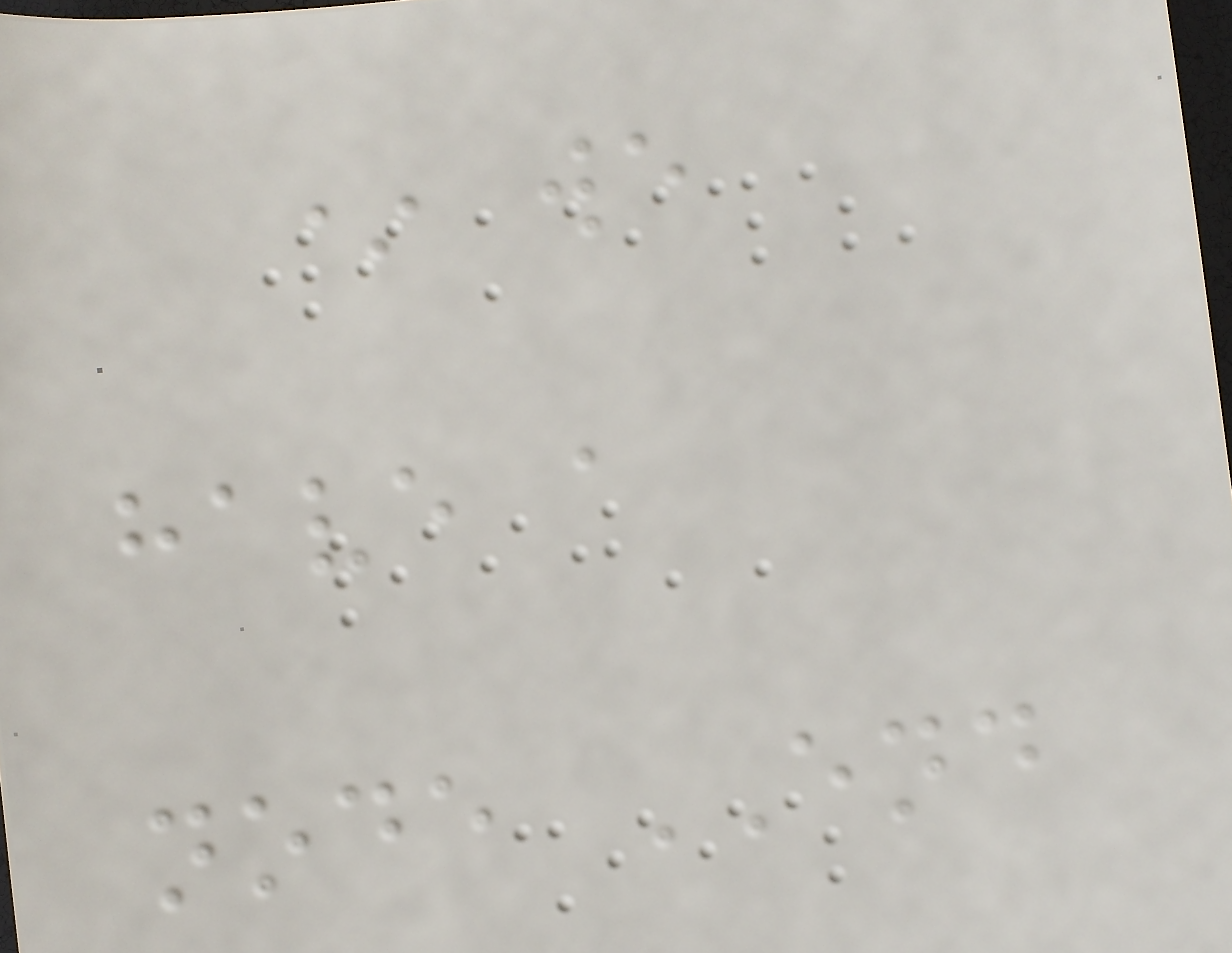* we
have a
node END
